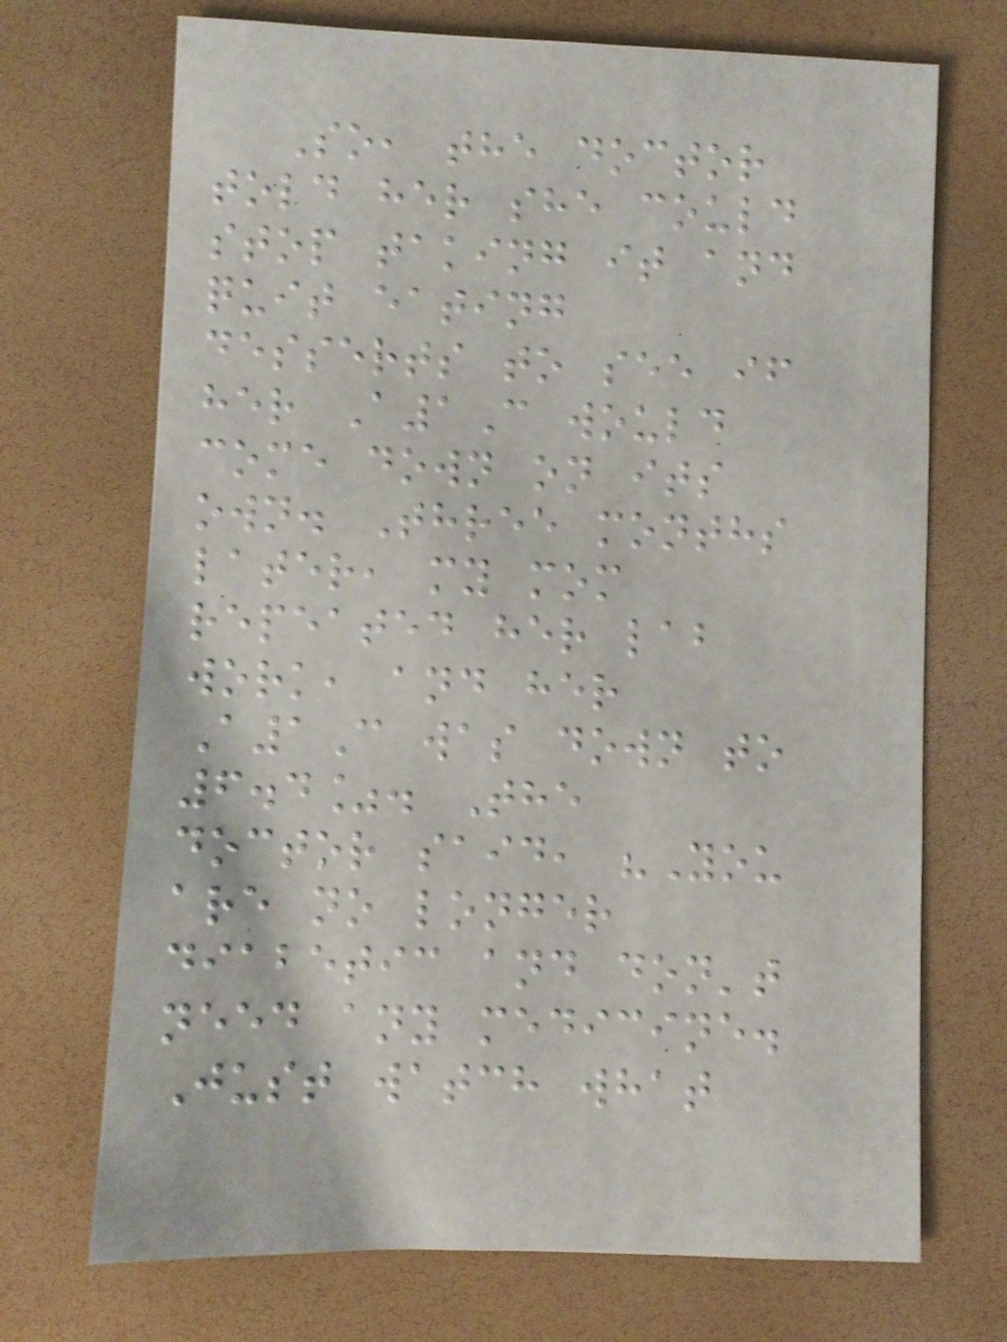So, the doctor
told her she could
stop taking it and
quit eating
desserts to see if
her A1C would
come down on its
own. Three months
later, my mom
repeated her lab
work, and her
A1C was down to
6.4%. The
doctor said, "You
are no longer
diabetic and don't
need any medicine.
Just watch what
